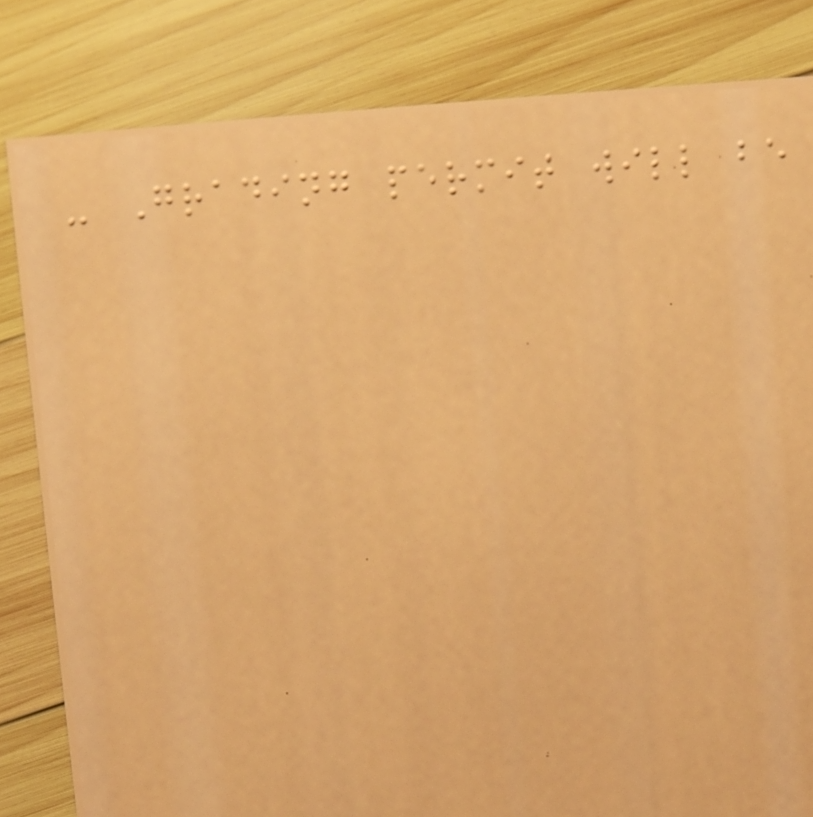- Grading permit will be
